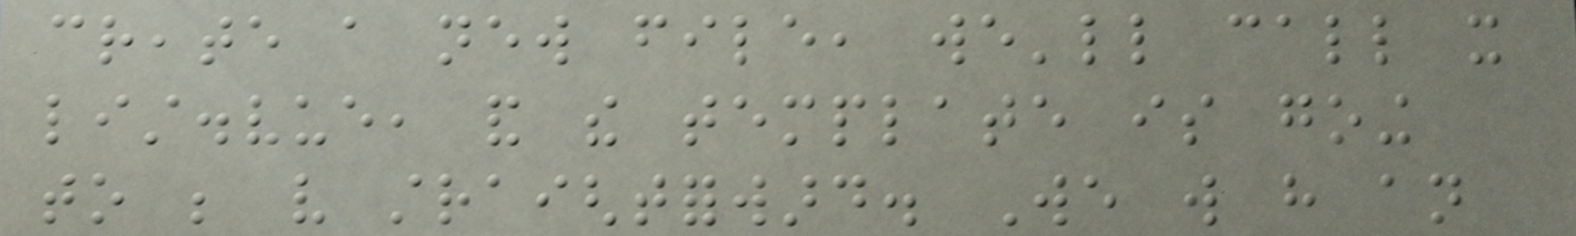create a new file, we'll call it
list.vue, and the template is going
to be very straightforward. We will have an
